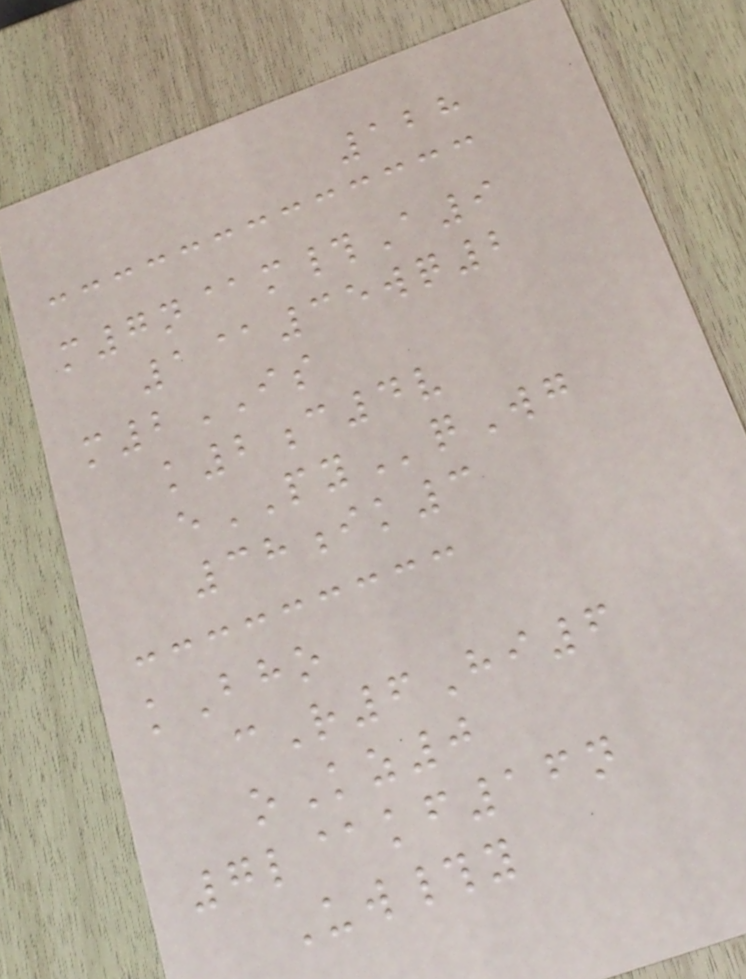128
m7n@m#A9
1@35wq2
m2IS
k2c4v
ePYqWg
38ik3
kBho
cR6Hi6
oKz0
7l@kf16n
Uw#y
